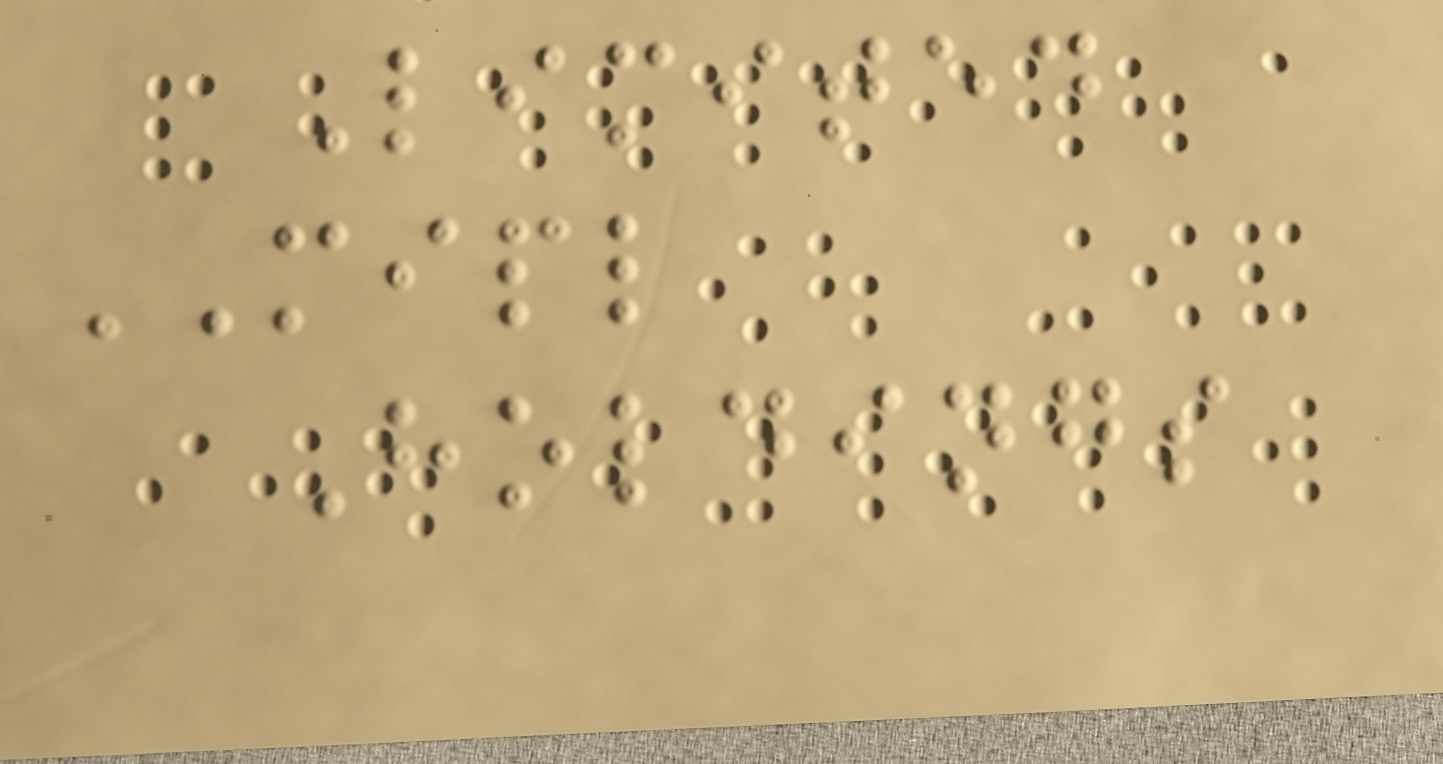Limited
MIPL
Holdings
